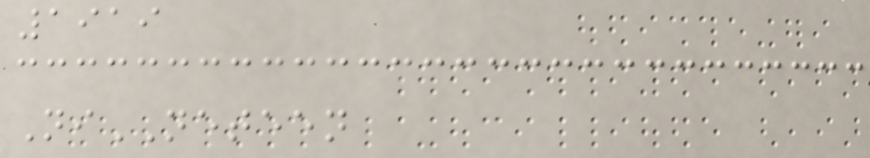1919
NiNETEEN
